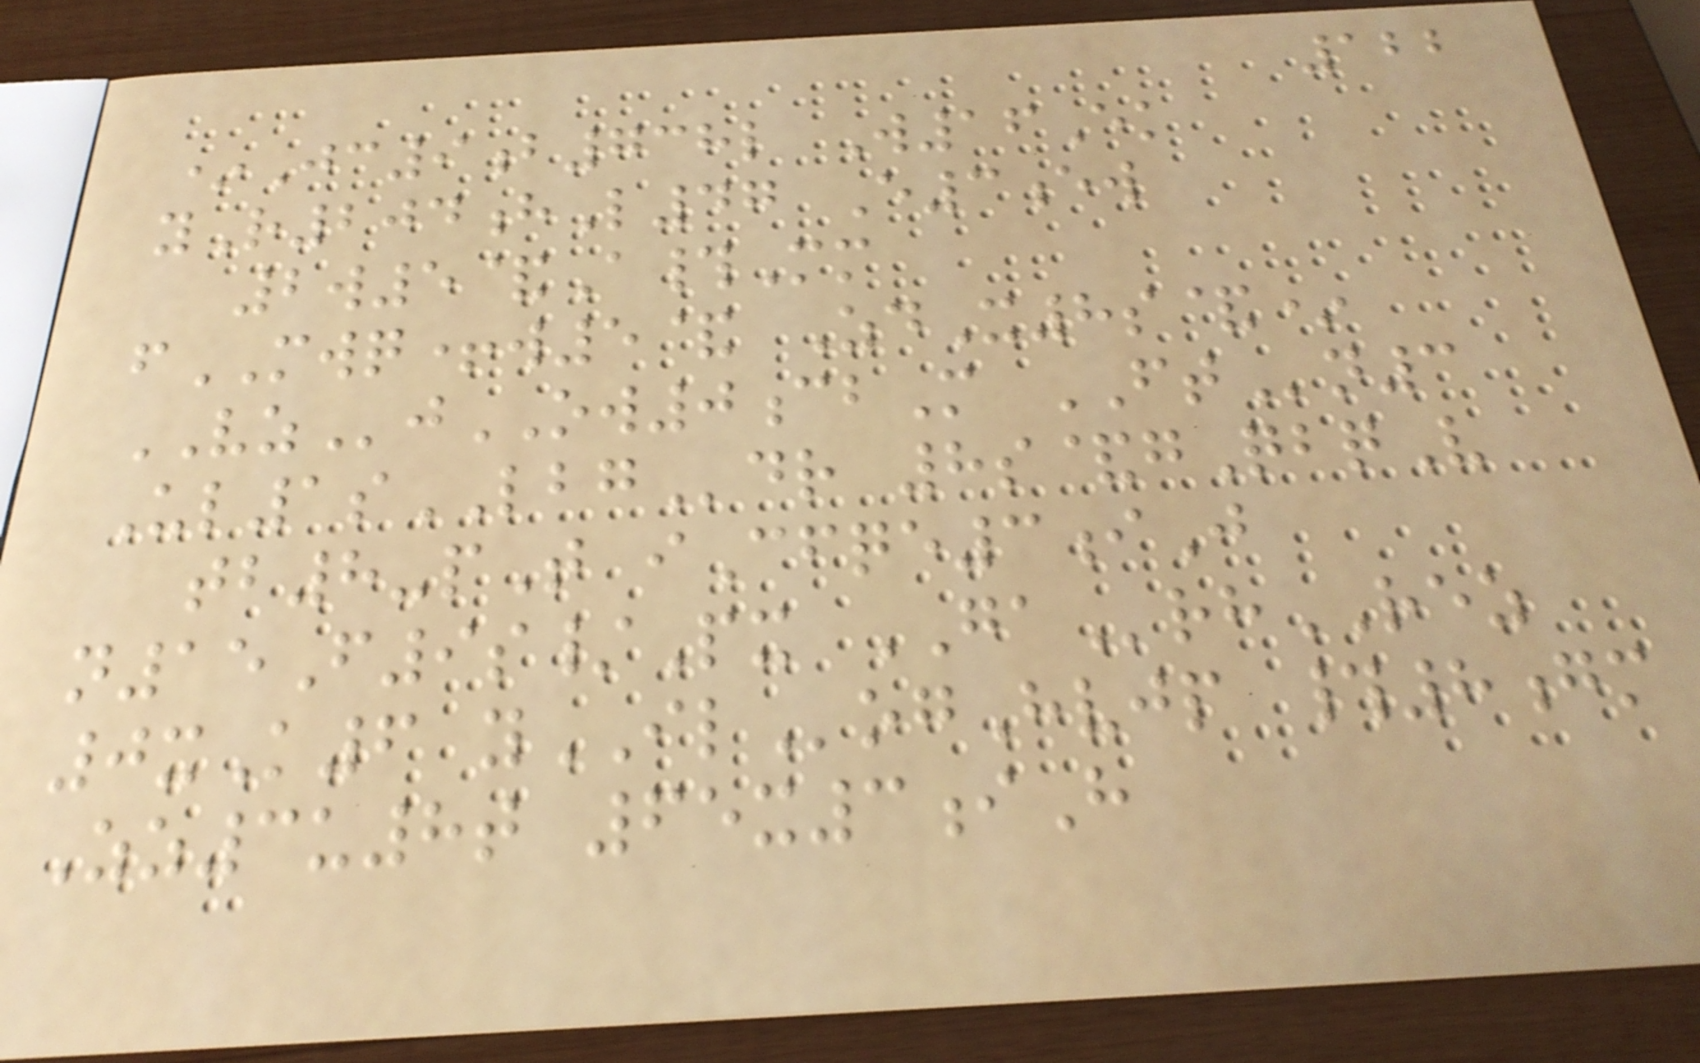122
*Jc9b738l W16Ek
yR204hL47 E3ew
2w5&A#Mm
fMWQ+w5& ZdX8s&*
VZjOW0cbM FTn3
Ul1sLBGdr 8s&gQbqV
tb8-pT iCfqe3iJ
n15F9s/Px GArhREZ
0xK6 yILogHvjp #8gm
Zz3u8t 65x3iH
